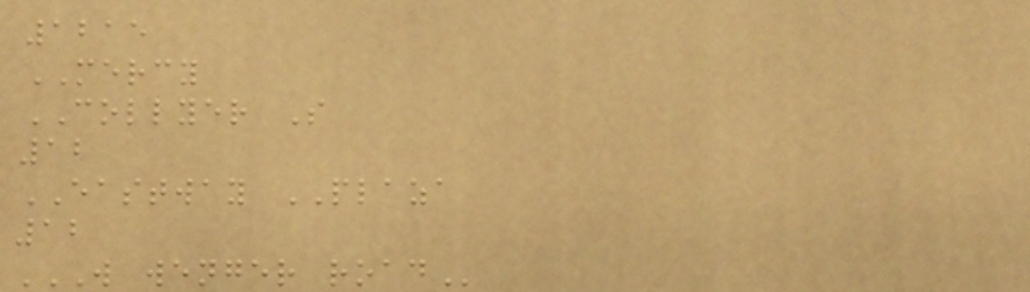1215
MERCY
COLLYER S
12
EASTWAY PLAZA
12
W WENGER ROAD
